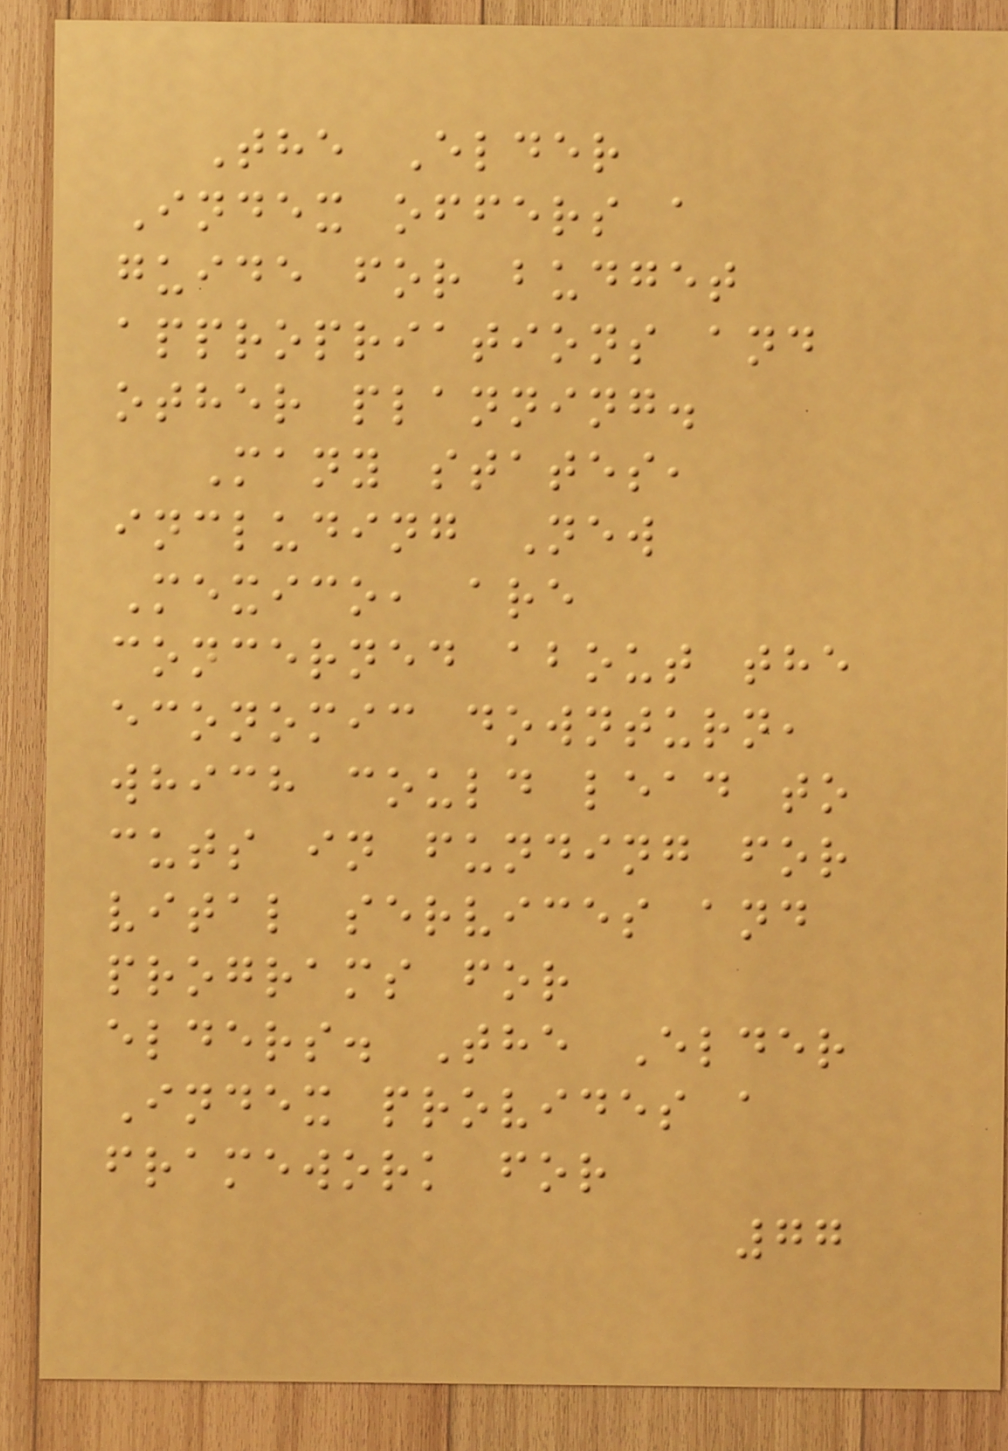The Elder
Index offers a
guide for budget
appropriations and
other planning.
Many states,
including New
Mexico, are
concerned about the
economic downturn,
which could lead to
cuts in funding for
vital services and
programs for
elders. The Elder
Index provides a
framework for
77
